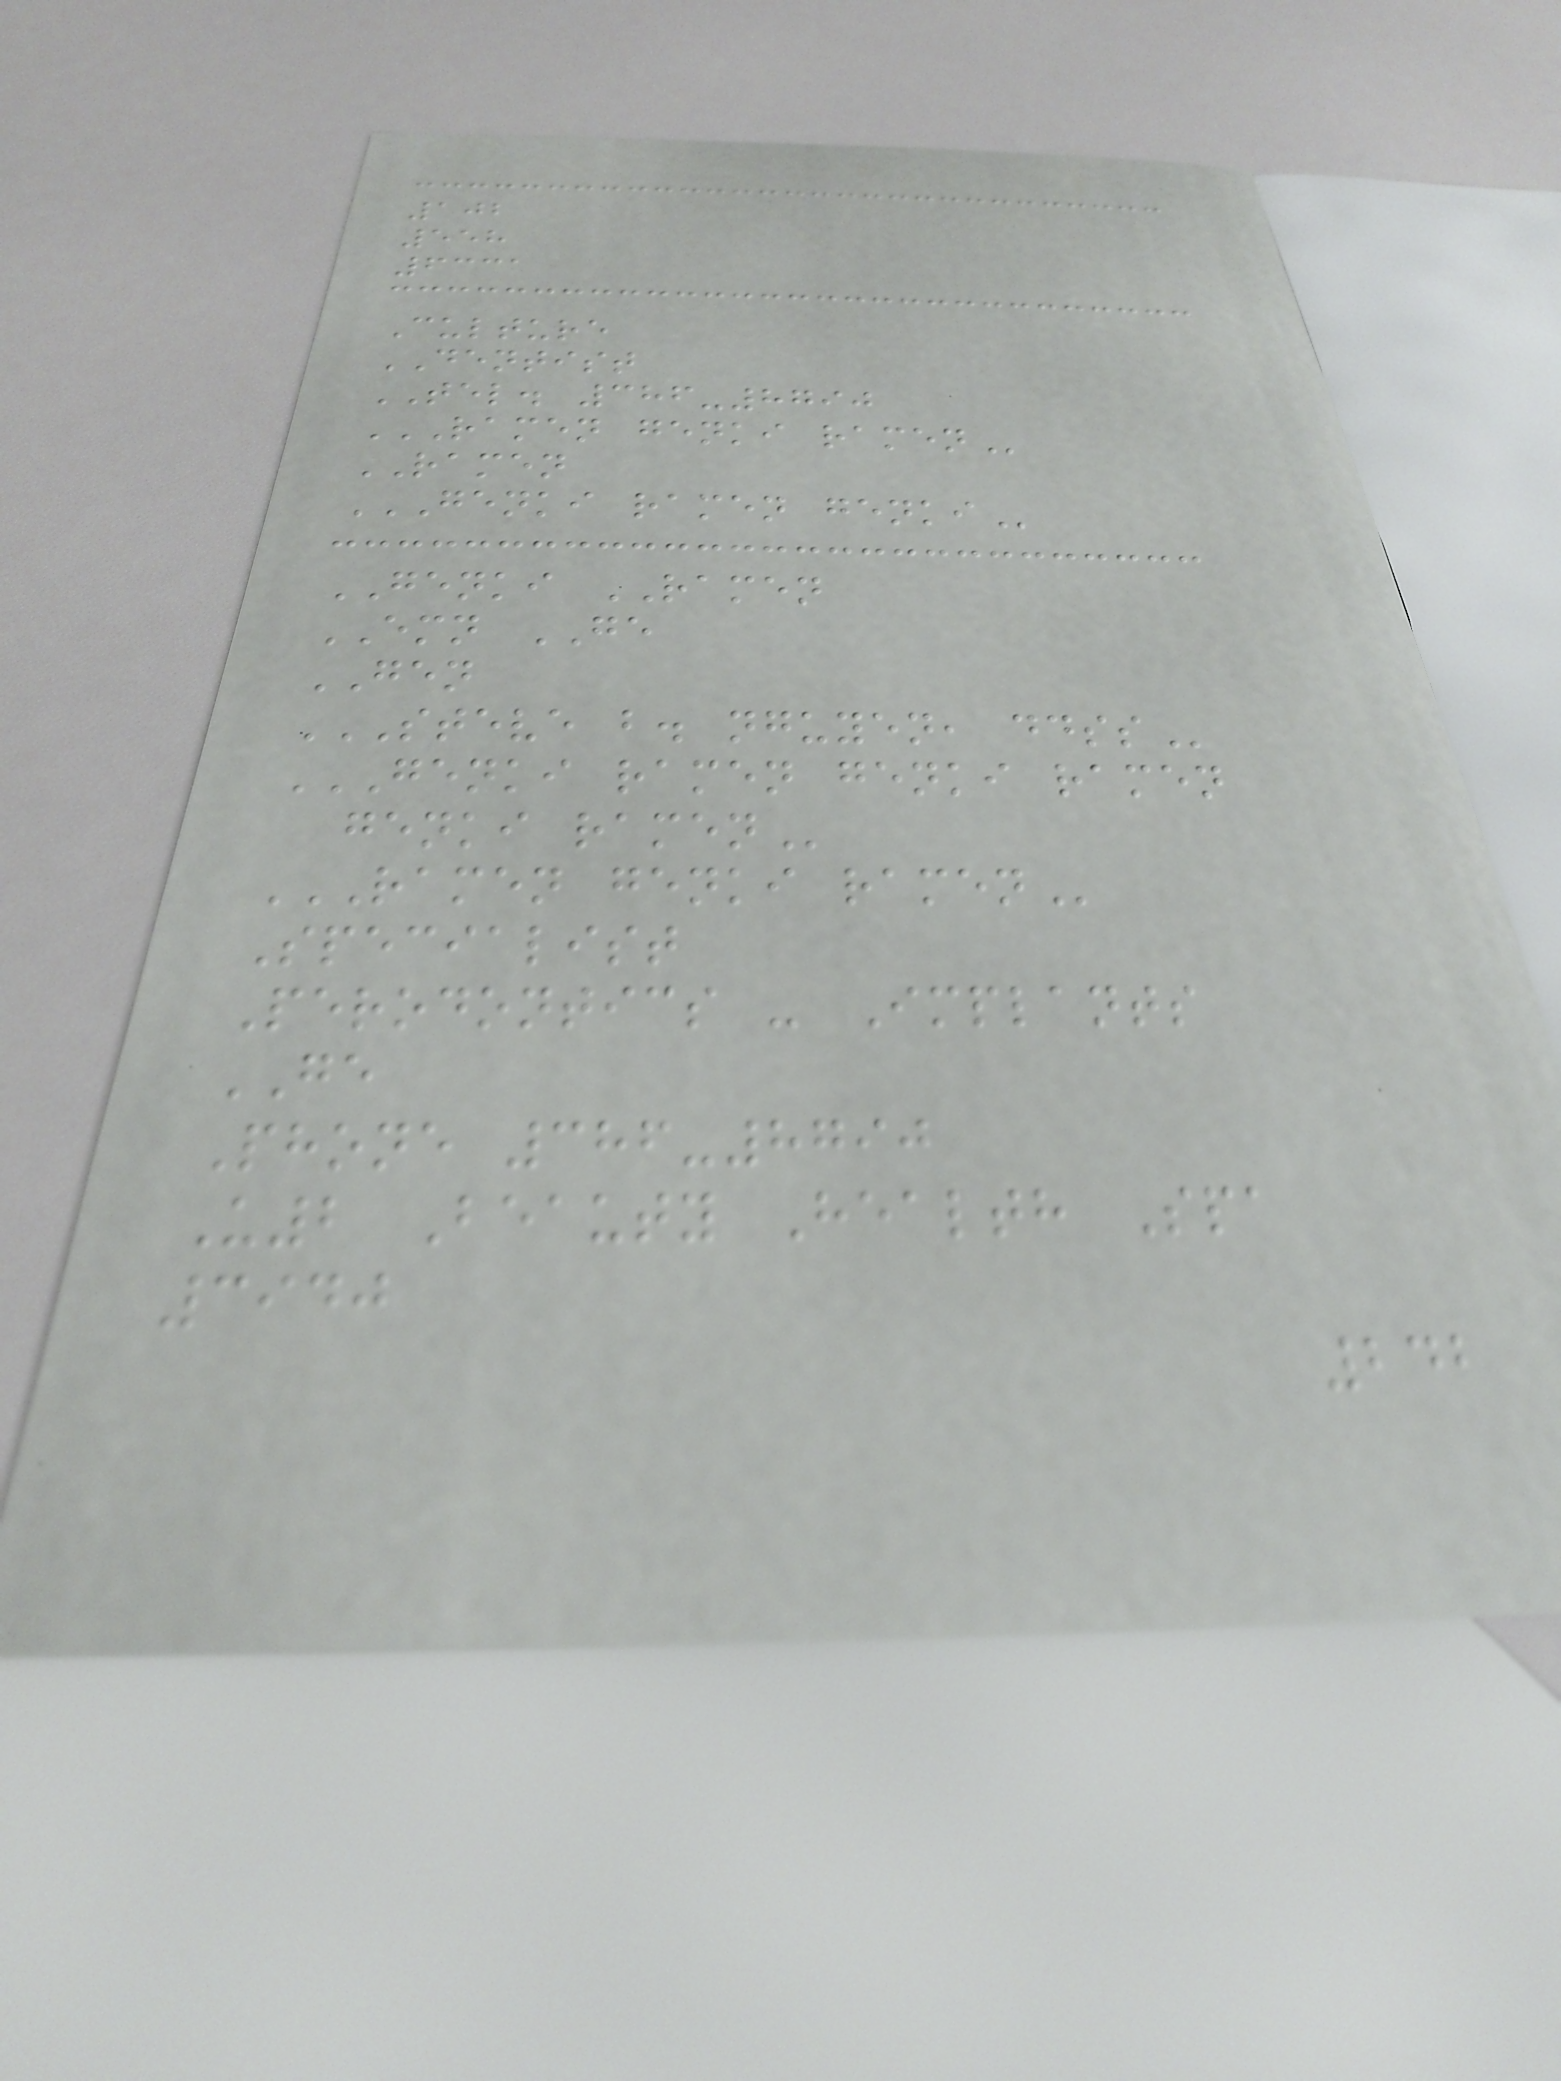102
558
6331
Culture
DENTIST
TEL. 386-8790
RAMEN GENKI RAMEN
RAMEN
GENKI RAMEN GENKI
GENKI RAMEN
EMN GE
GEN
STEVE B. NGUYEN, DDSS
GENKI RAMEN GENKI RAMEN
GENKI RAMEN
RAMEN GENKI RAMEN
Specialist
Perodontics - Implants
GE
Phone 386-8790
U2 Beauty Health Spa
3940
242
